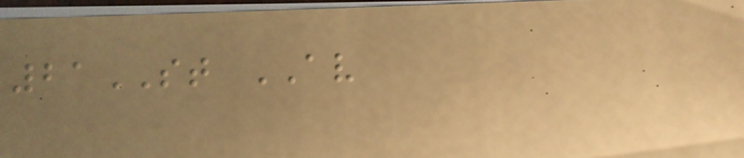21ST AV
